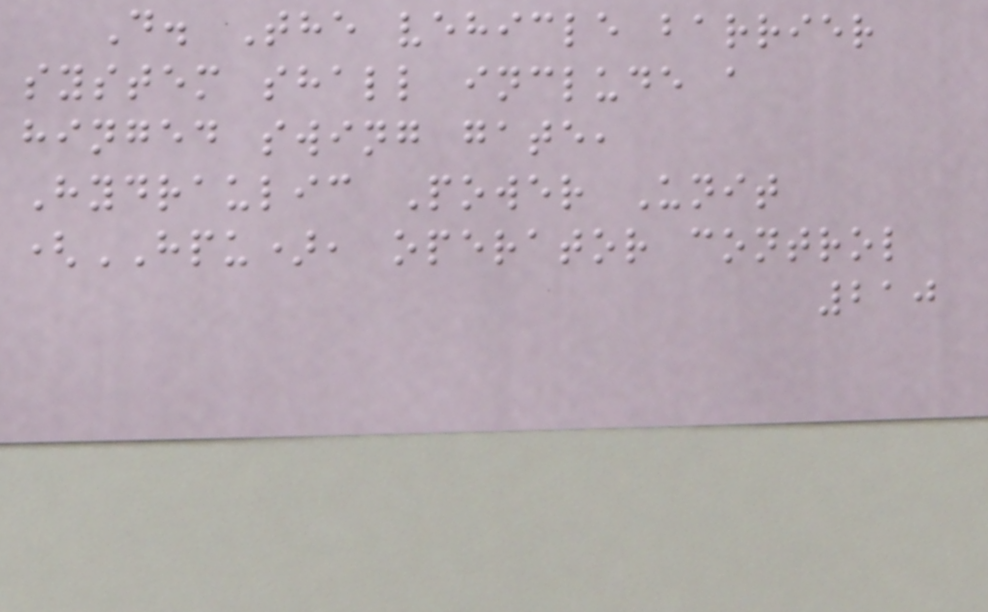D. The vehicle barrier
system shall include a
hinged swing gate,
Hydraulic Power Unit
(HPU), operator control
210
